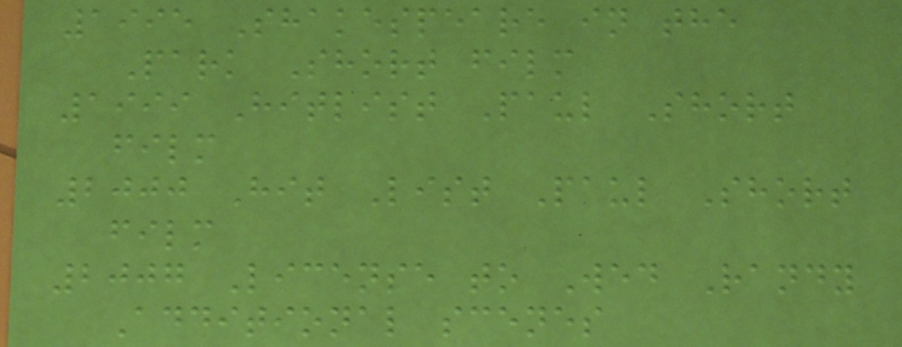1995 Shakespeare in the
Park Short film
1999 Hitlist Paul Short
film
2000 Hit List Paul Short
film
2007 License to Wed Randy
Additional scenes
